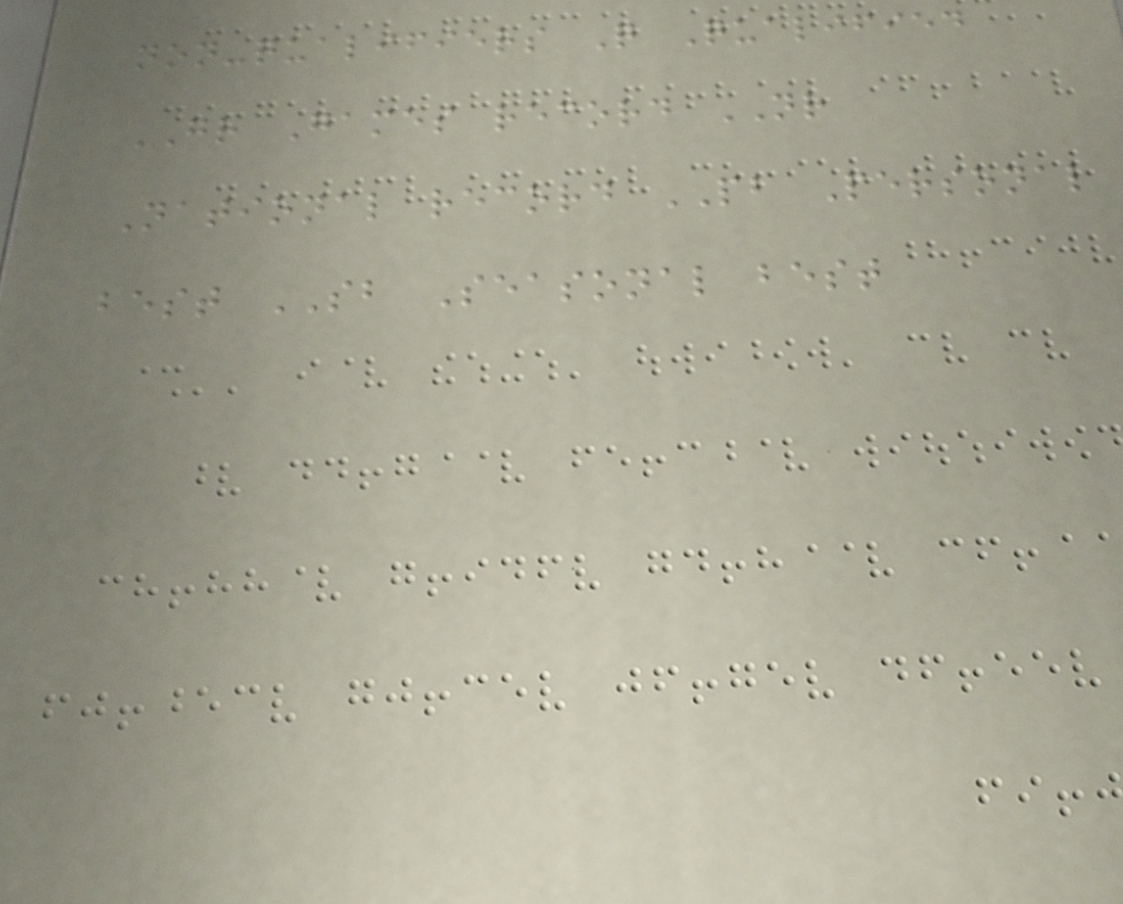non-qualifiers Q Qualified
GR Games record NR
National record PB Personal
best SB Seasonal best
